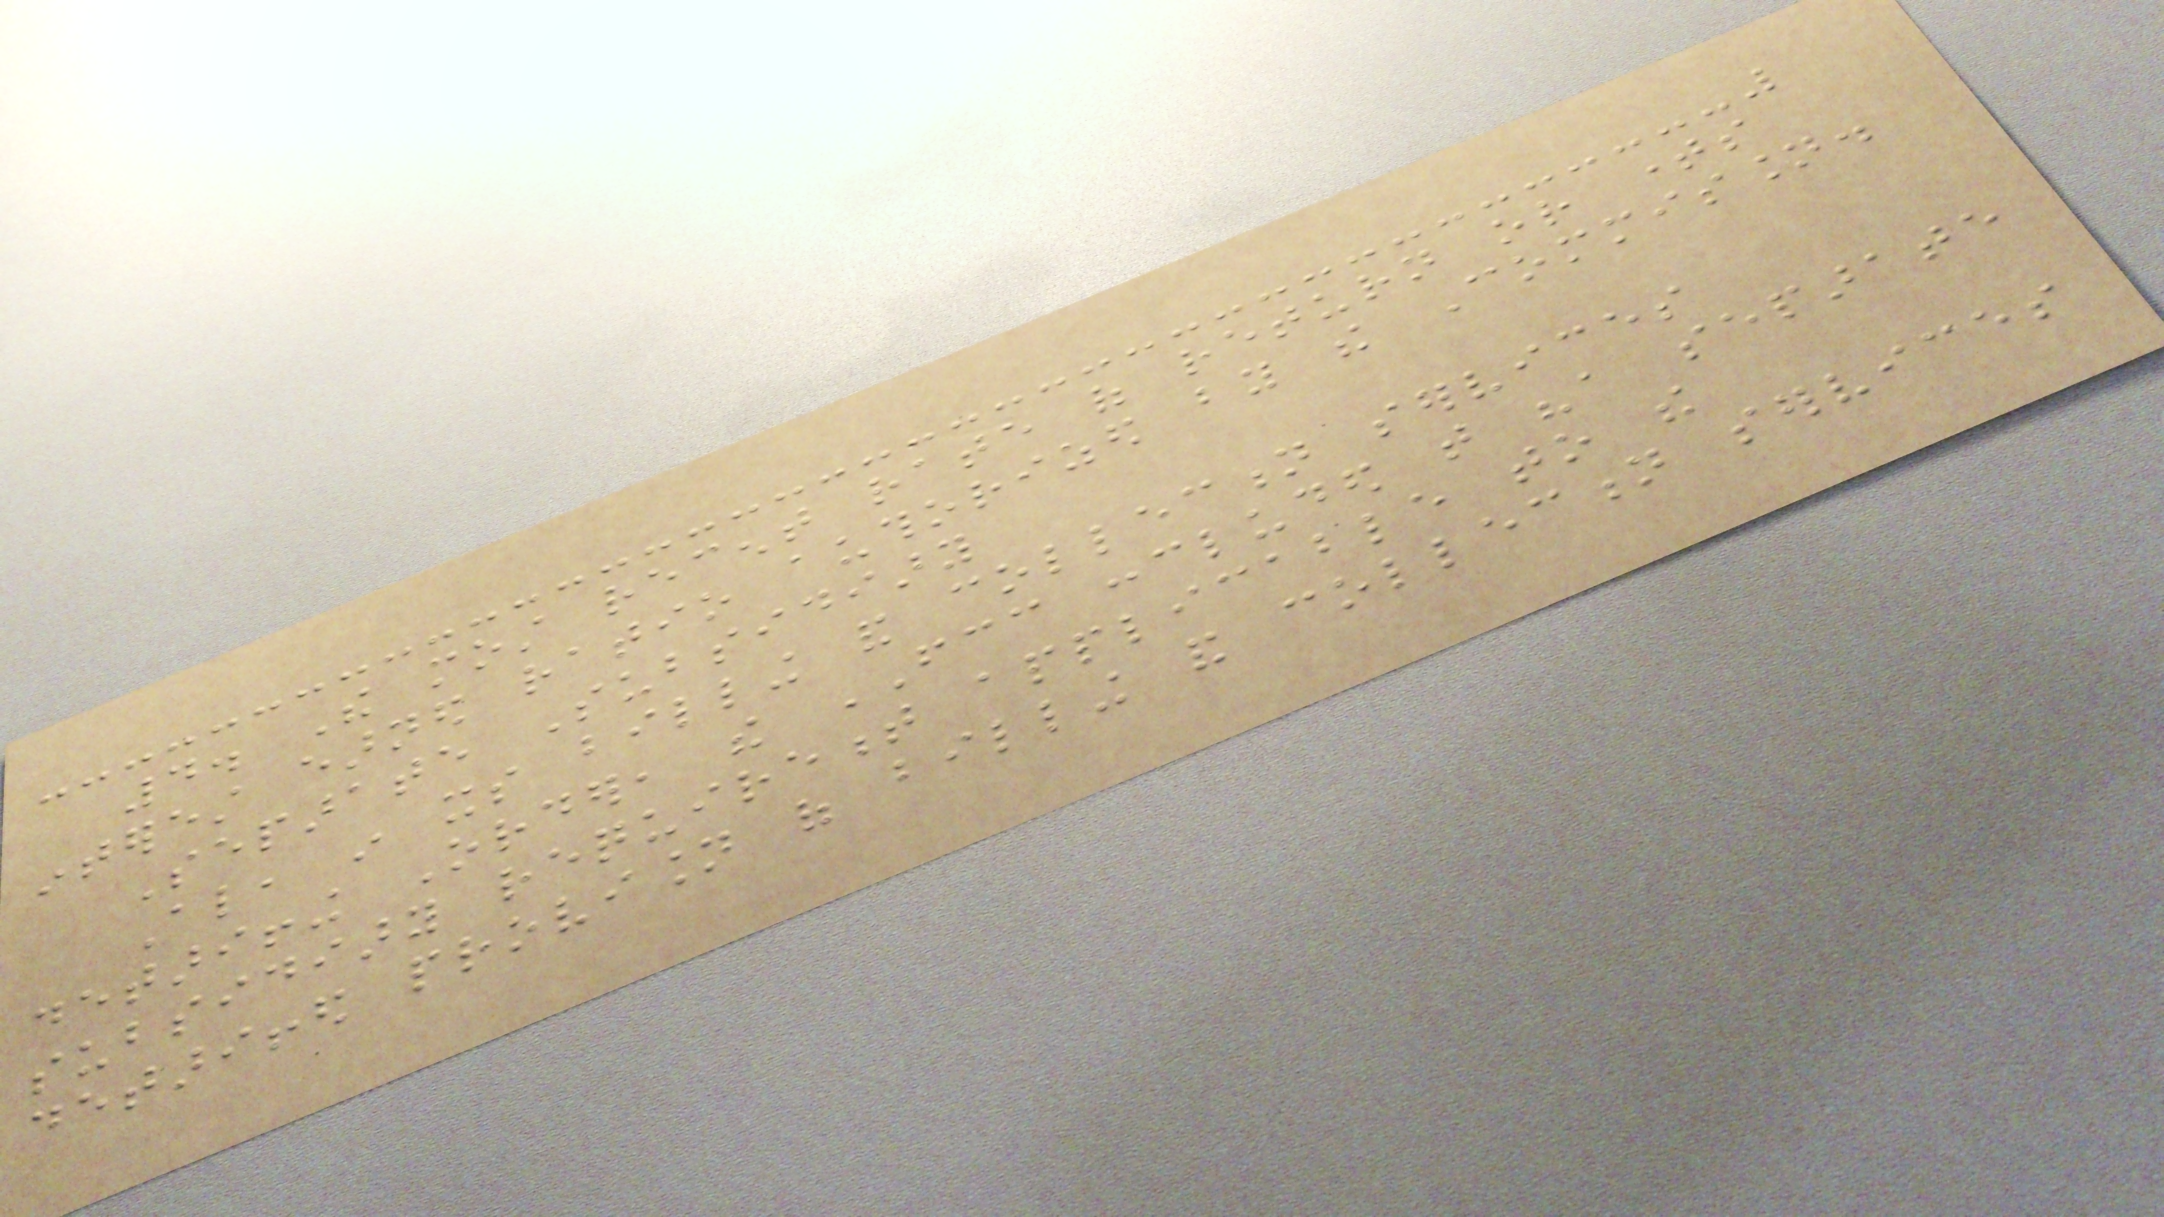4. The most recent rate of return or times
interest earned ratio authorized by the Commission.
Separate Subsidiary
Also, in its billing and collection services
detariffing Order, the FCC concluded that "a separate
subsidiary requirement applicable to the
detariffed provision of billing and collection services
